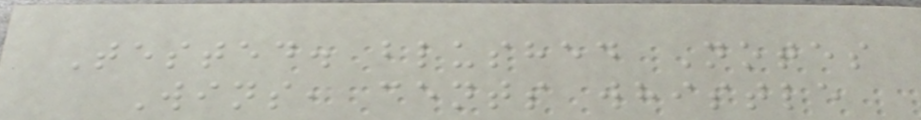Tested. blushed Notes
Wins, cents whistle
